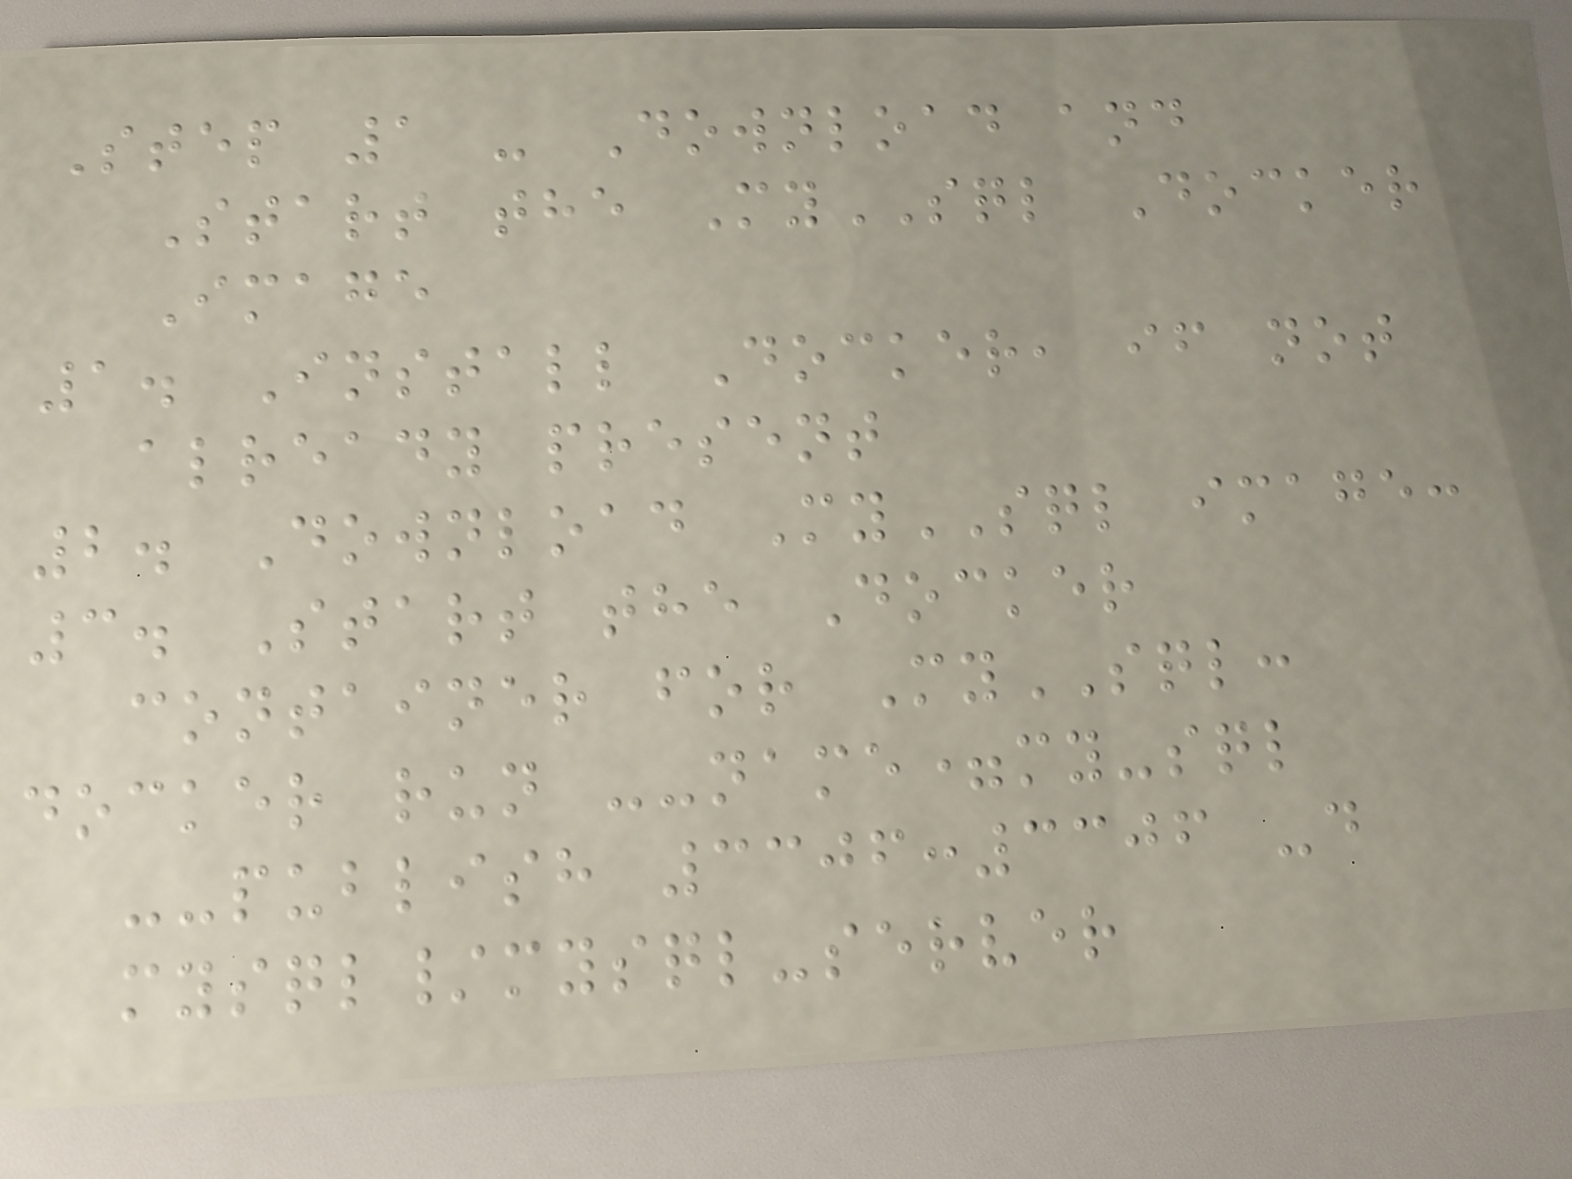Step 1 - Download and
Start the MySQL Docker
Image
1. Install Docker, if not
already present
2. Download MySQL image:
3. Start the Docker
container for MySQL:
docker run --name=my-sql
--publish 3306:3306 -d
mysql/mysql-server
